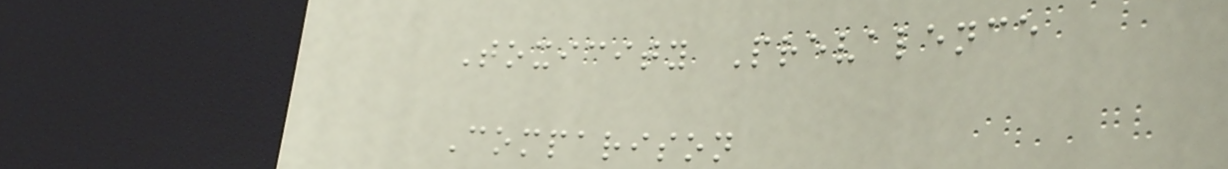Toxicity Prevalence
Comparison
